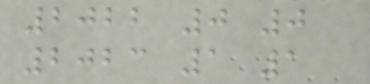2022 0 0
2023 1 1
